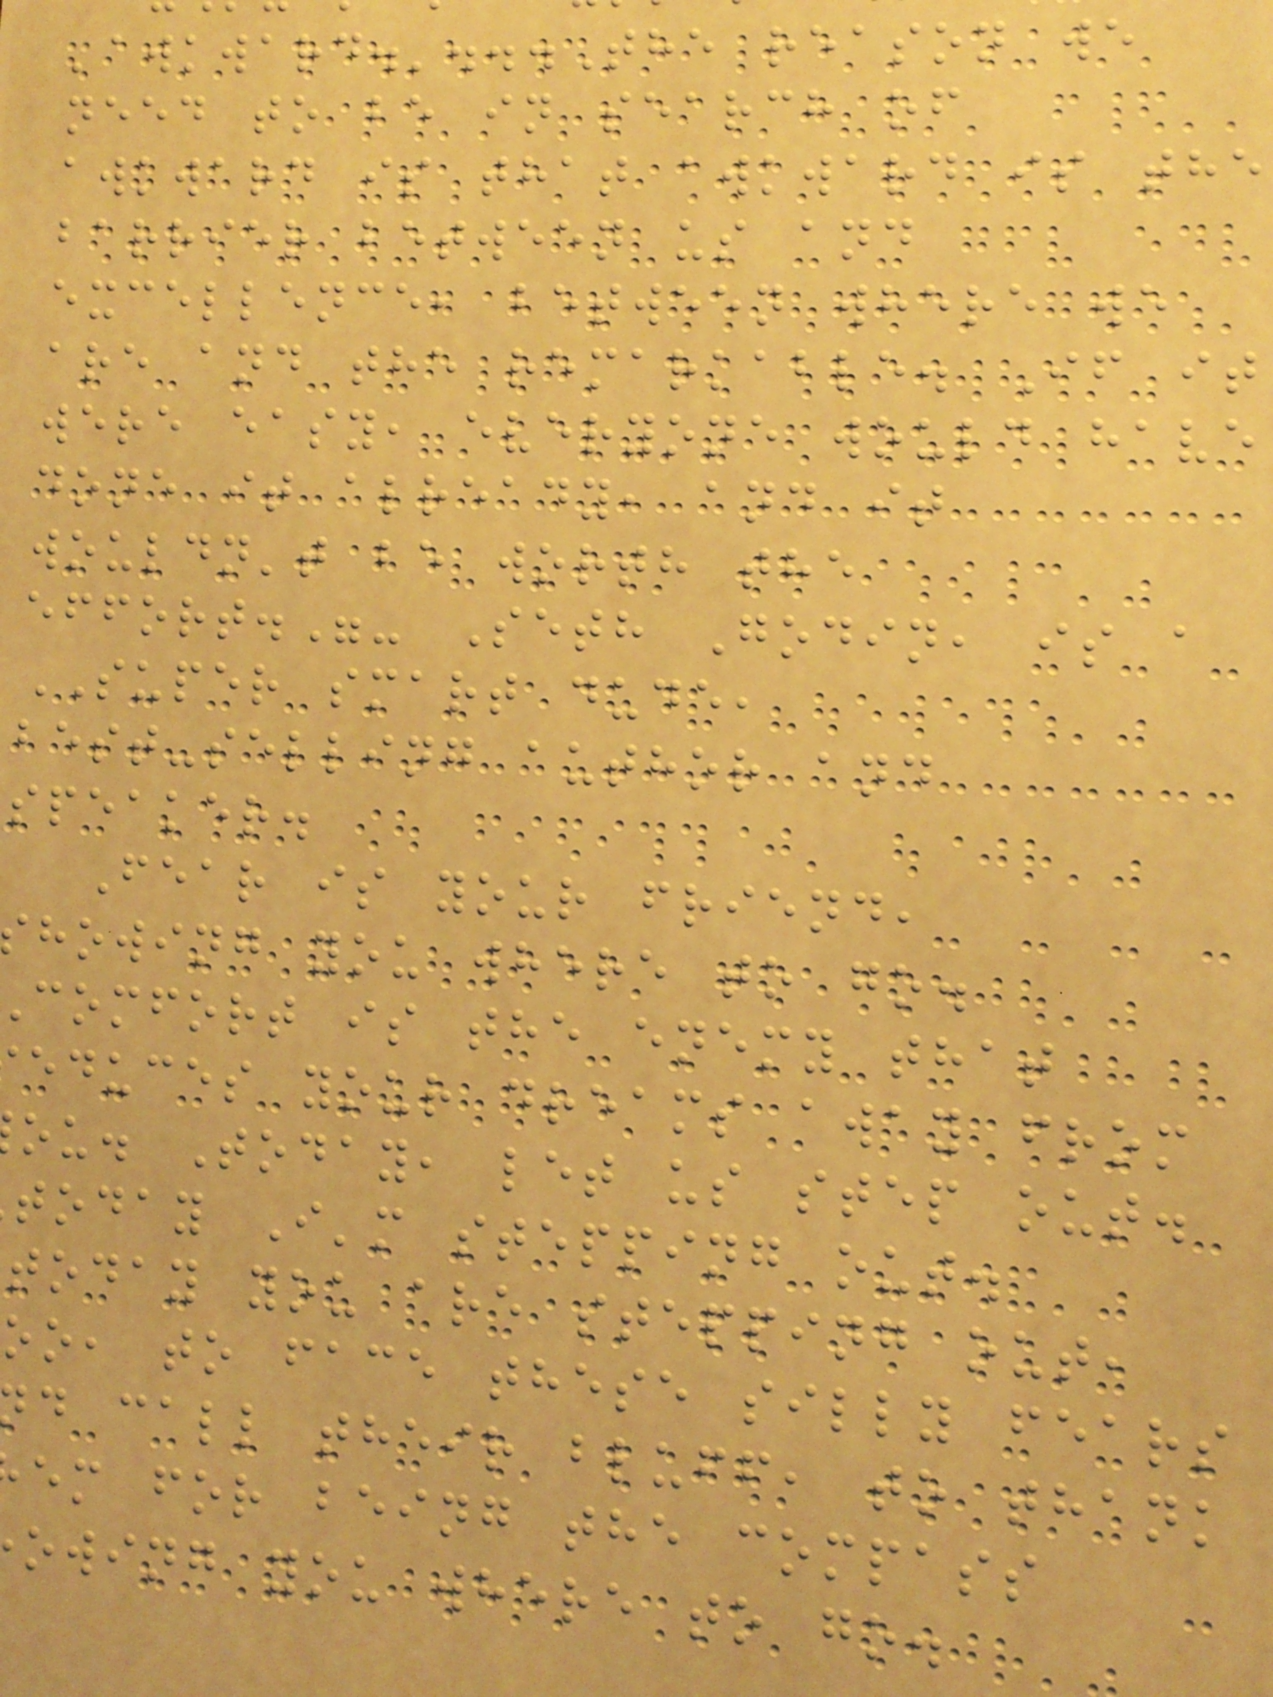'awkward.'...The reason we
need to be in search of
awkward is that awkward is the
barrier between us and
excellence, between where we
are and the remarkable. If it
were easy, everyone would have
done it already, and it
wouldn't be worth the
effort."- Seth Godin, is a
SUPER smart dude,
best-selling author and
speaker.
Fear is your friend,
howing you where to go.
comfort is the enemy that
educes your dreams away from
ou. Today, let us step out.
today I'm stepping out.
today you are stepping out,
oo, to face these silly fears
d call their bluff, to thank
em for being the compass
owing you where to go.
